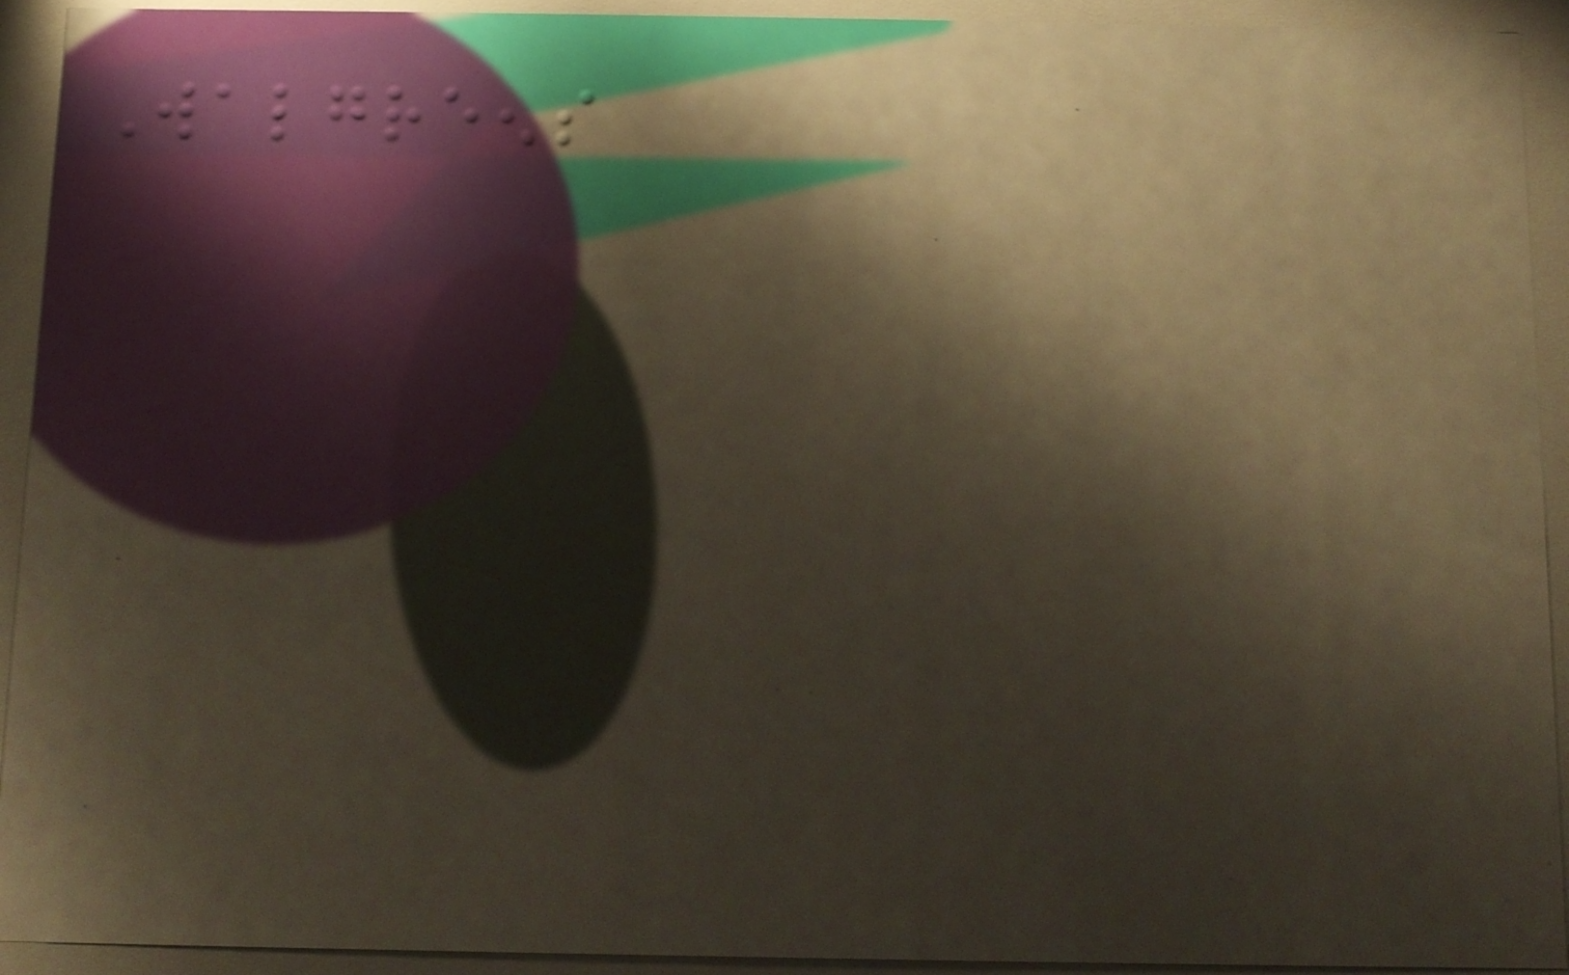Walgreens
